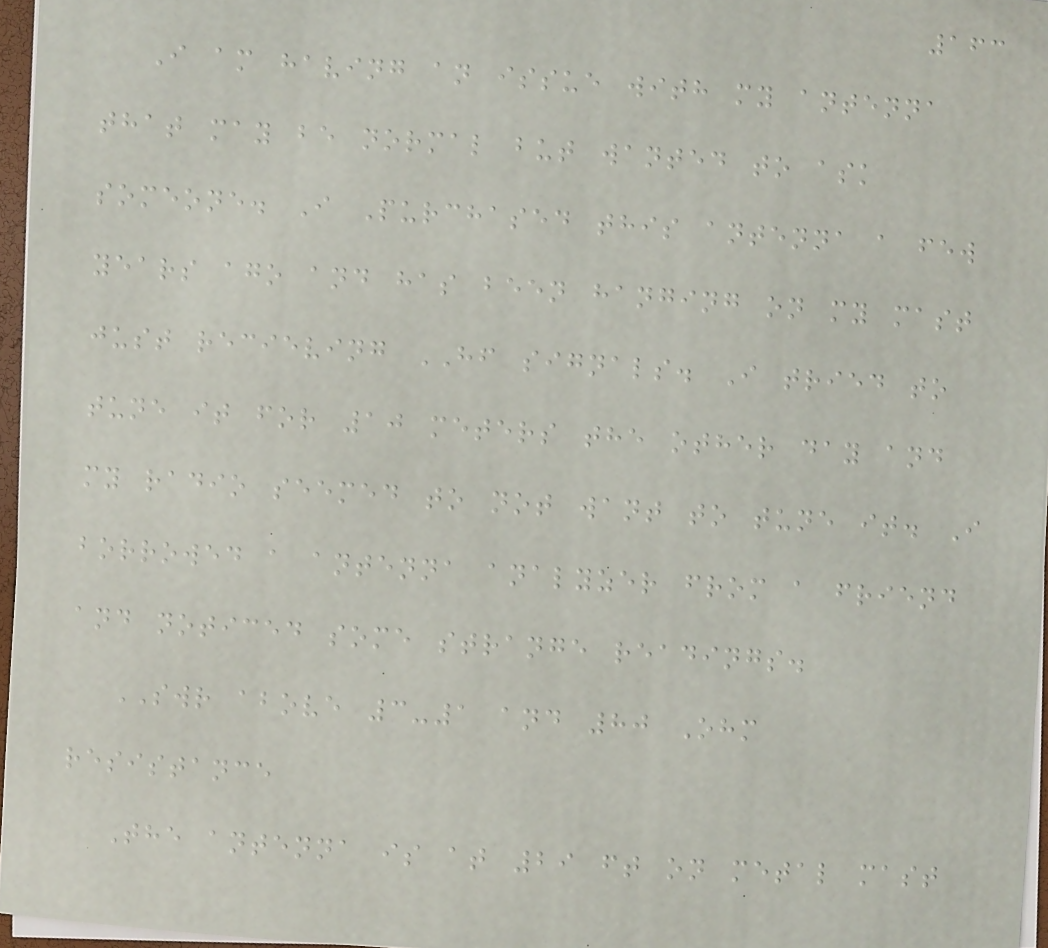163
I am having an issue with my antenna
that may be normal but wanted to ask
someone. I Purchased this antenna a few
years ago and has been hanging on my mast
just recieving HF signals. I tried to
tune it for 10 meters the other day and
my radio seemed to not want to tune it. I
borrowed a antenna analyzer from a friend
and noticed some strange readings.
SWR above 3-1 and 80 Ohm
resistance
The antenna is at 29 ft on metal mast
